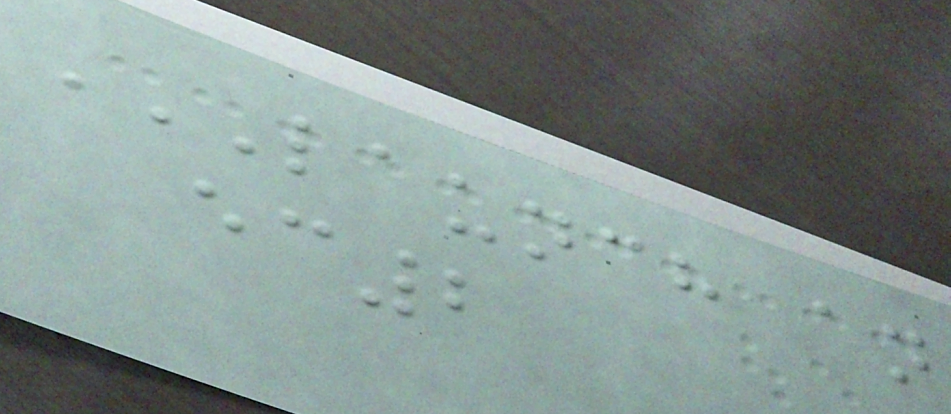LAUNCH AN
EC2
